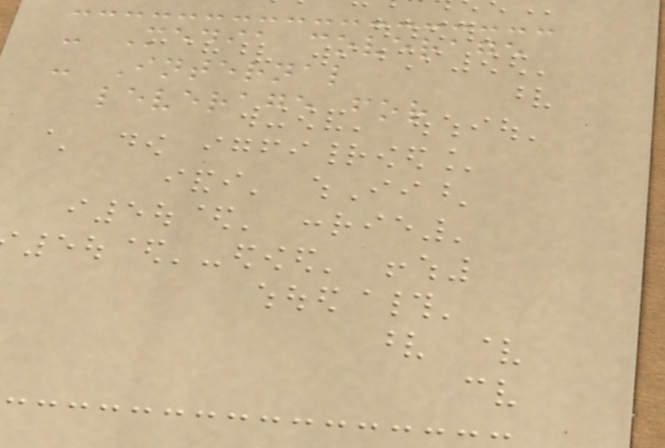- Media coverage
- Internal
leverage for
